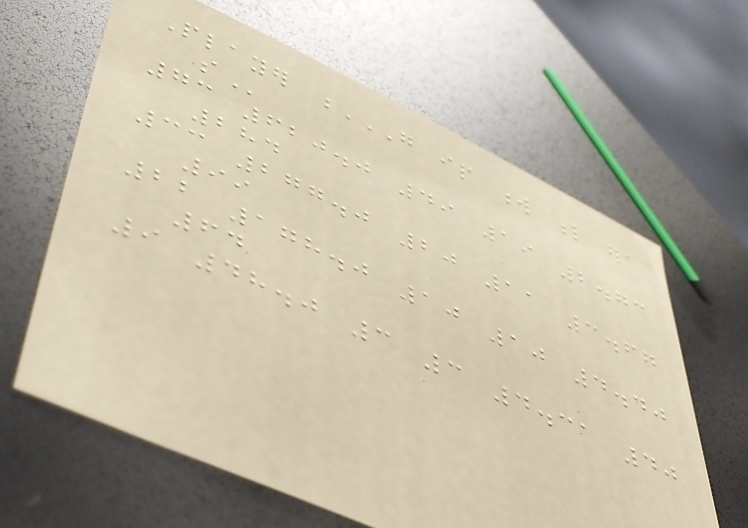Player G IP W L ERA
SO
73 620.0 49 19 2.73
284
33 277.0 20 11 3.67
99
22 178.0 10 10 4.40
64
9 48.0 3 3 4.31 40
